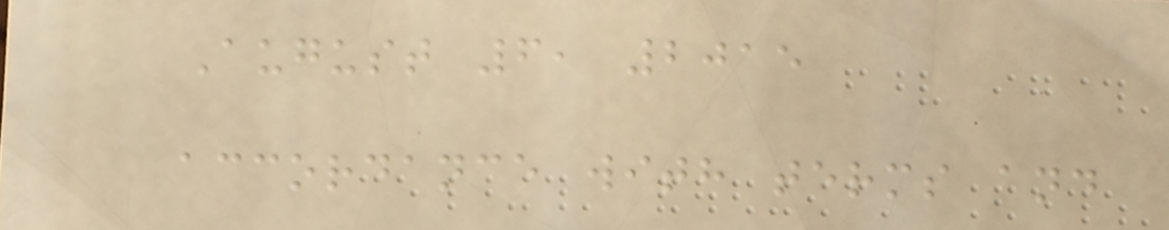August 6, 2015
accordance with terms and
